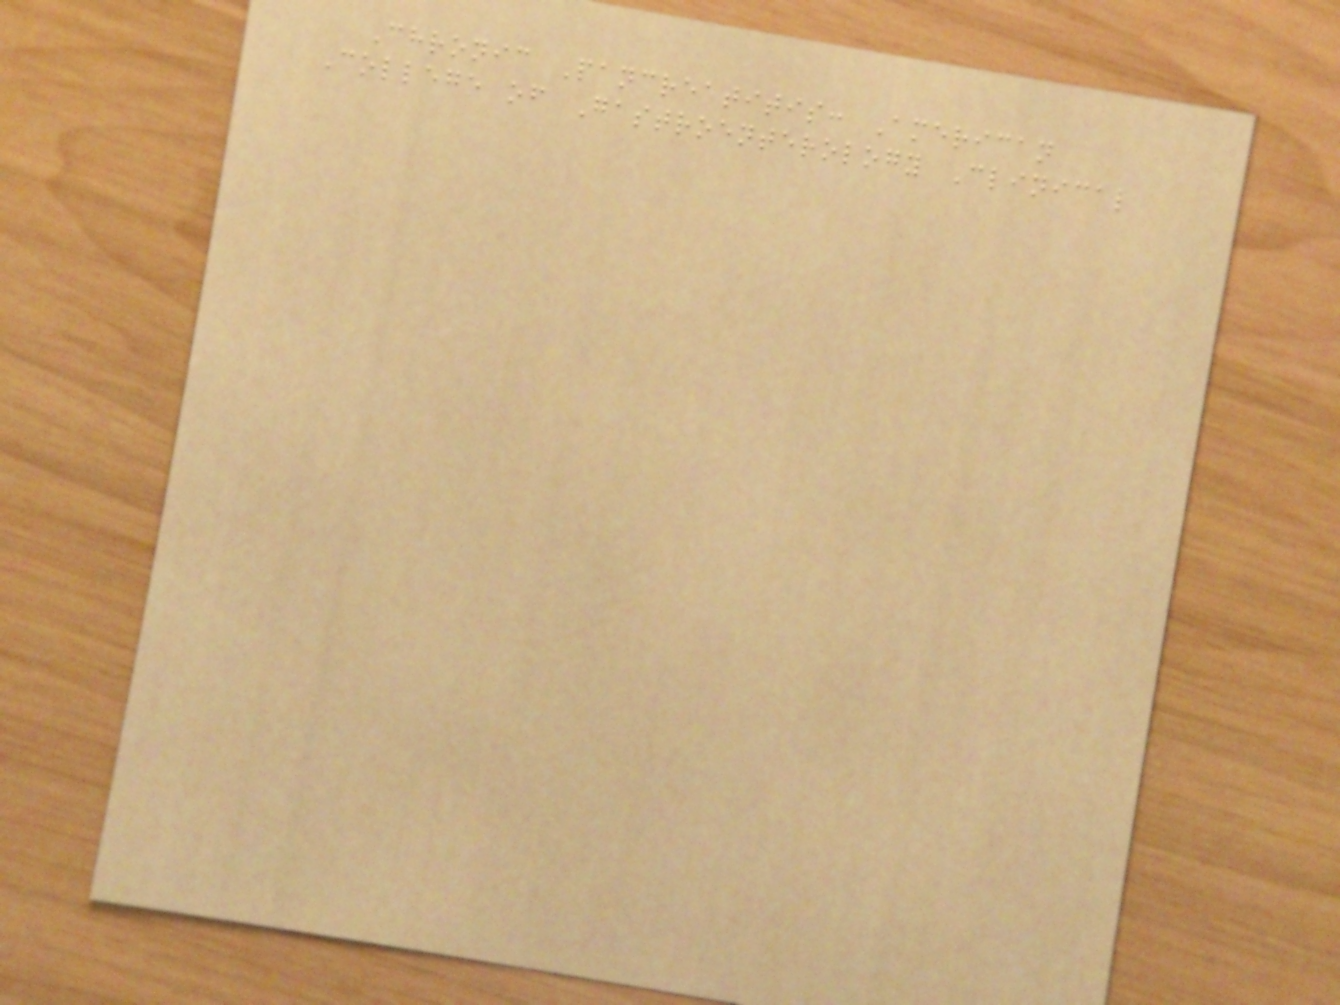Chronic Pancreatitis: American
College of Gastroenterology Clinical
